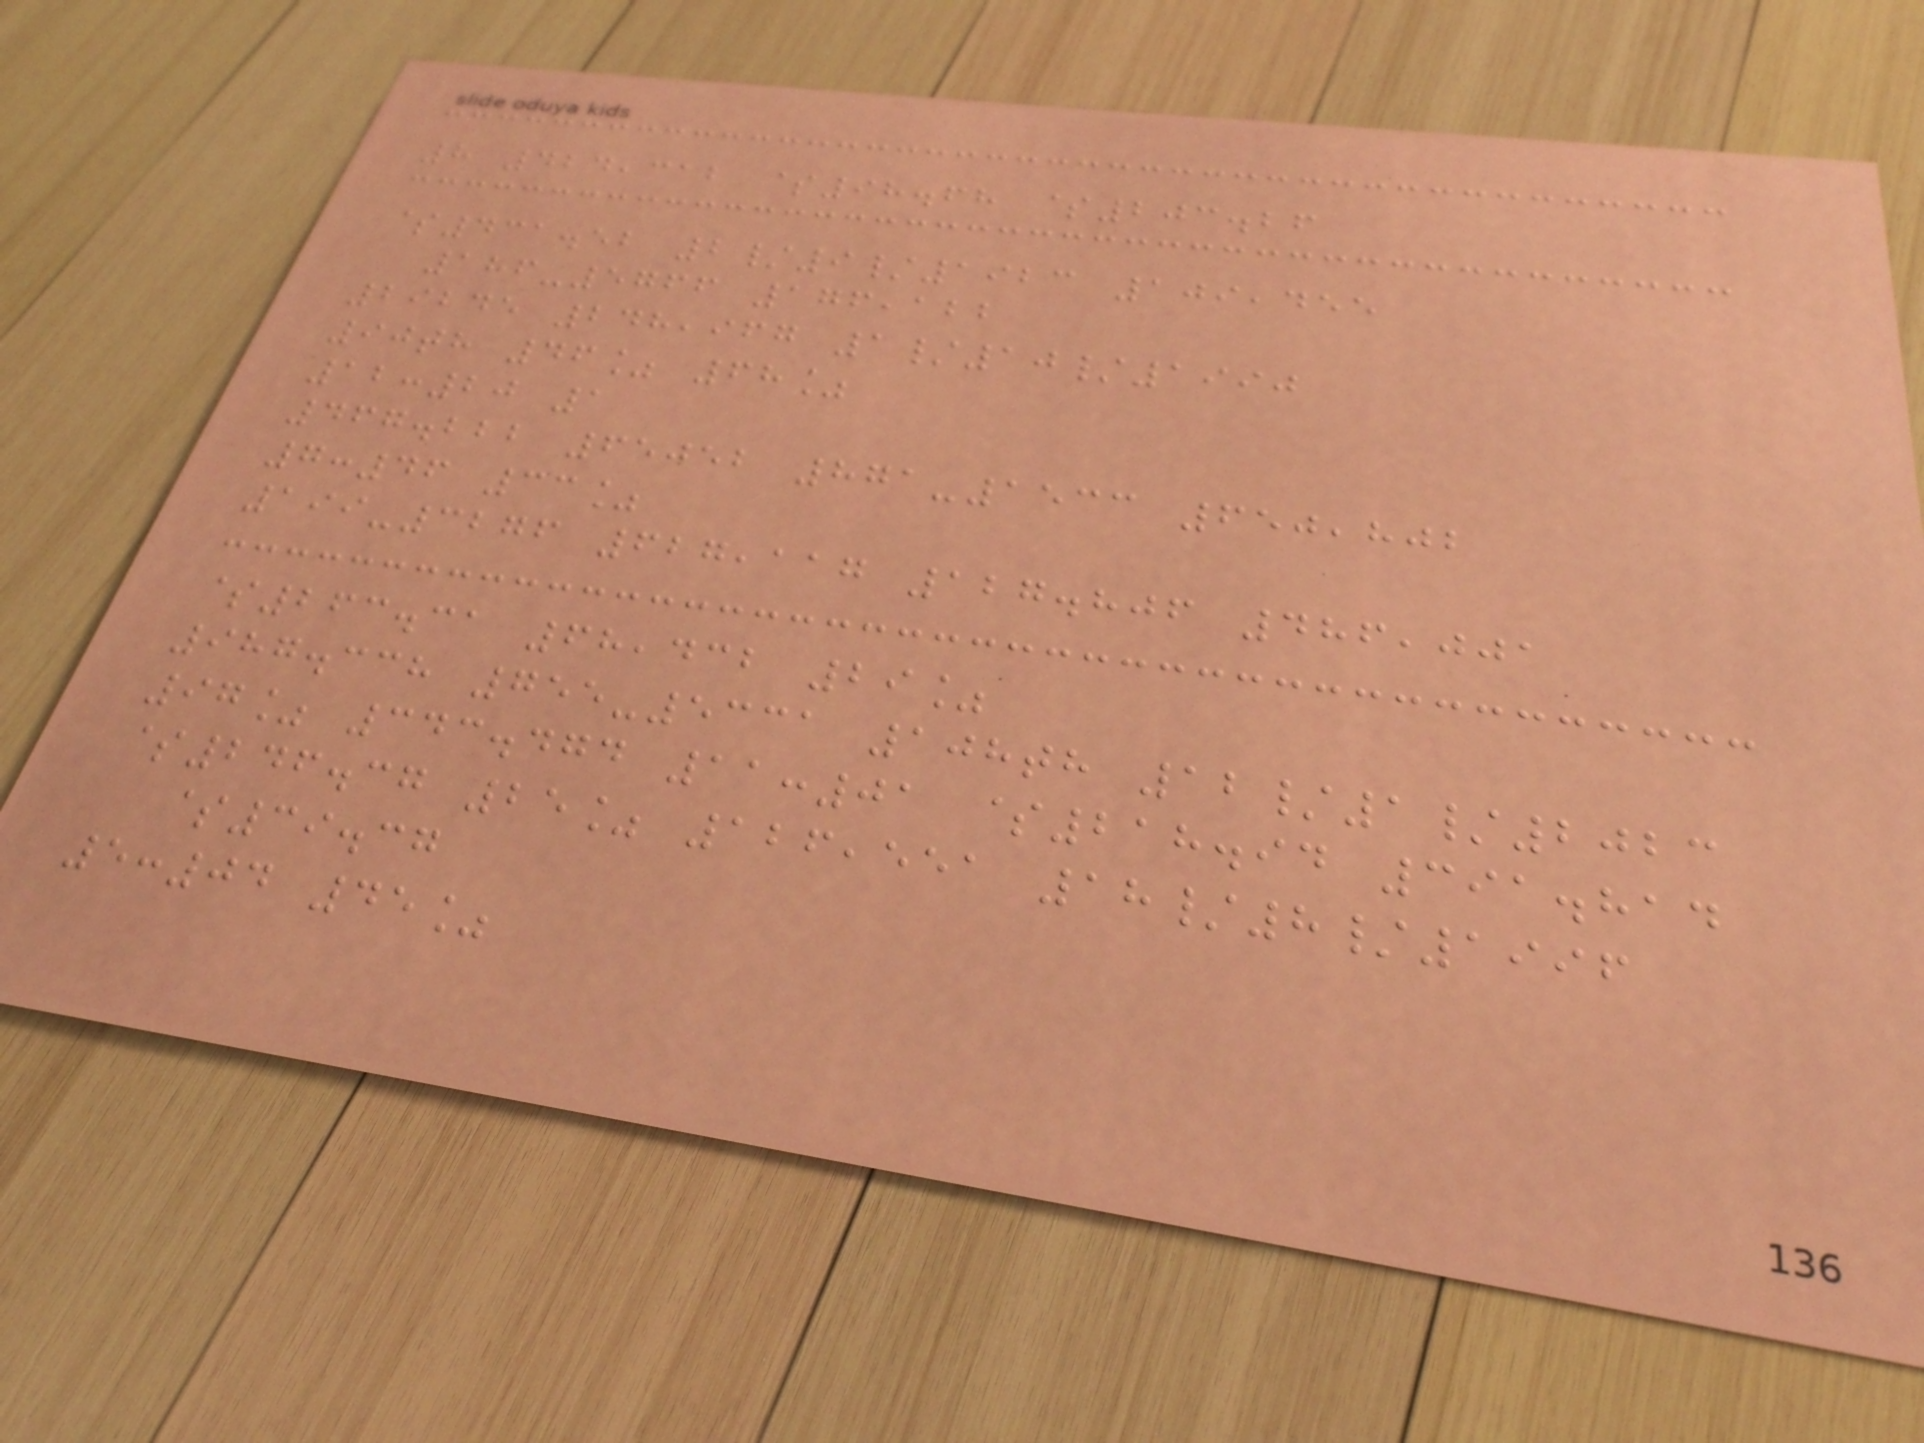8 424,312 $98.68 $203.26
$431.52 2/9/1923 109,455
186-5766 176,122
29245 248,967 1/10/1990
90th 46% 68%
12:20 1
467.222 65052 871-1533 650,802
7:46 33%
199-3276 627,117 127.806 486,001
$263.31 68,432 29%
987.338 755-5331 108th 12/1/2023
97% 343.474 11:01 $218.94 391.814
$246.37 25% 126,551 18/8/1996
$39.37
5:04 45%
